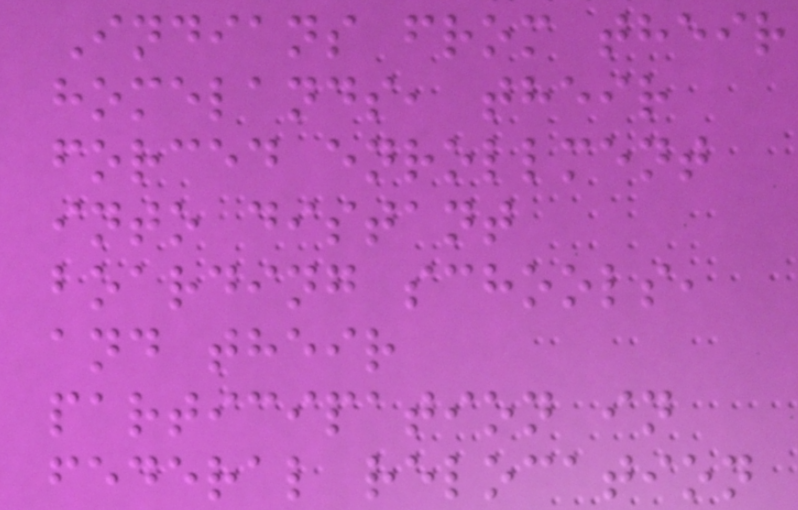Indians from their
homelands, their
forced enrollment
into distant
boarding schools,
and their
participation in
federal relocation
